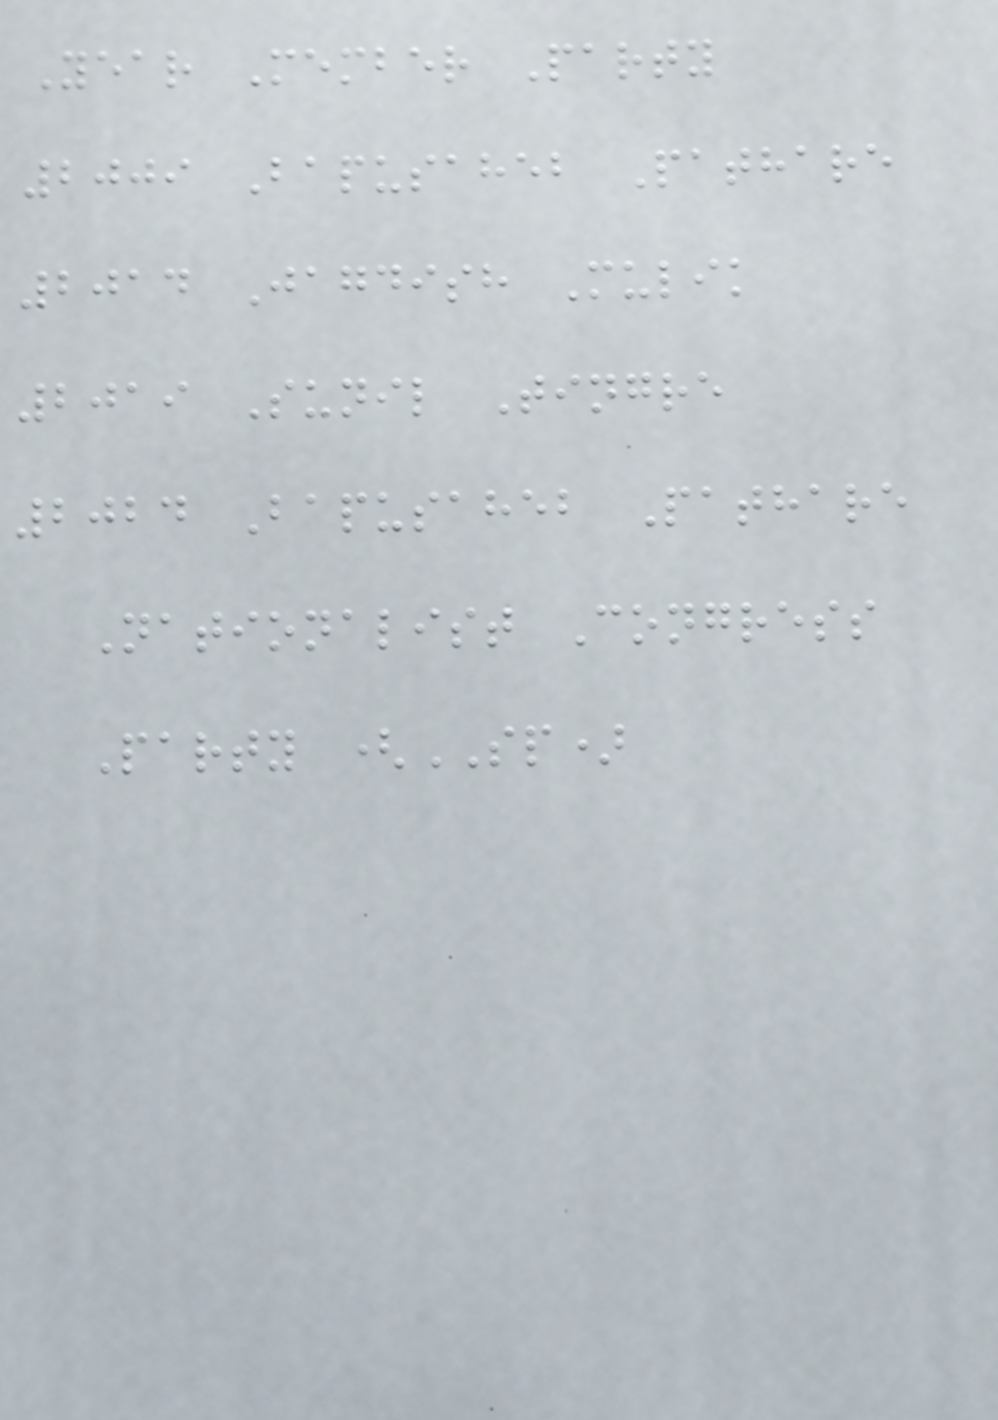Year Member Party
2009 Bapusaheb Pathare
2014 Jagdish Mulik
2019 Sunil Tingre
2024 Bapusaheb Pathare
Nationalist Congress
Party (SP)
